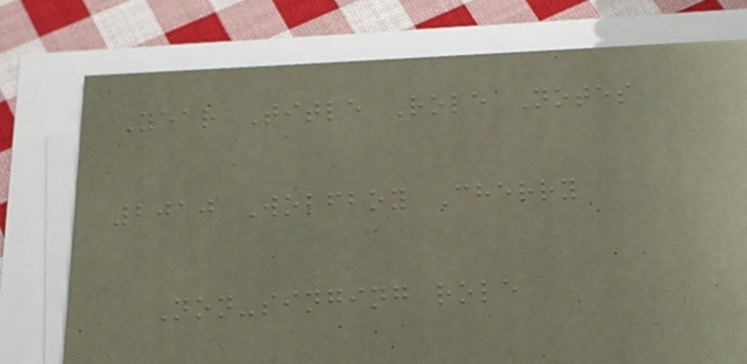Year Title Role Notes
2010 Wolfboy Cherry
Non-singing role
